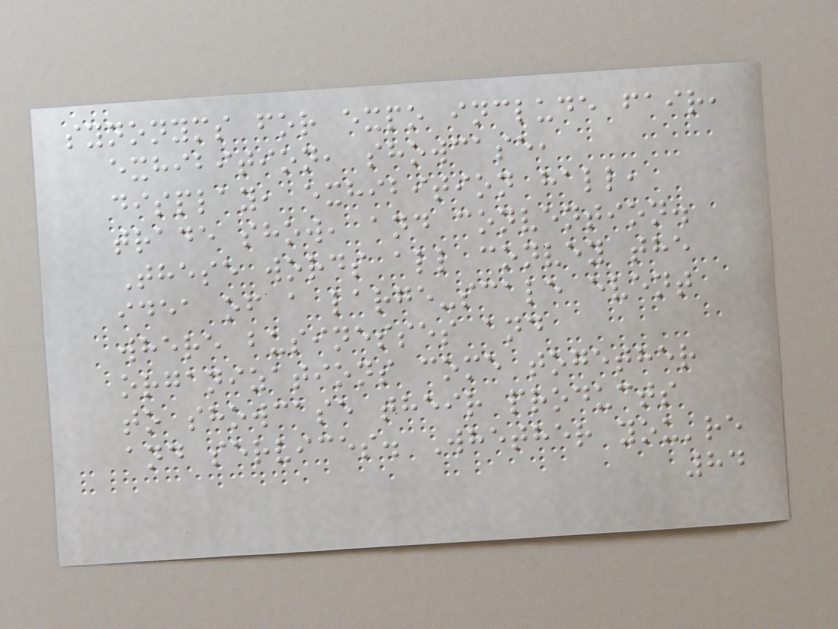synonyms for expo include fair,
exhibition, showcase,
display, exhibition hall,
trade show, and convention.
These words all convey the
idea of a large-scale event
where businesses and
organizations come together
to showcase their products
and services. Whether you're
84
